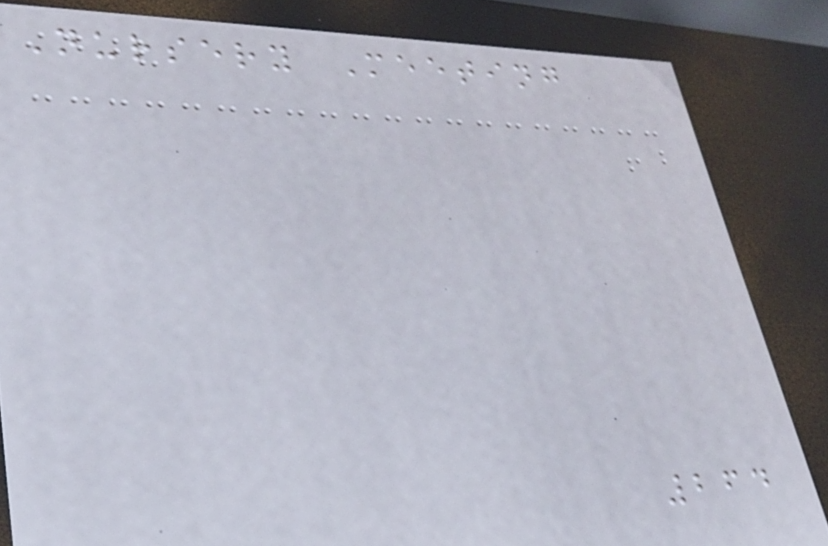Nursery Meeting
264
